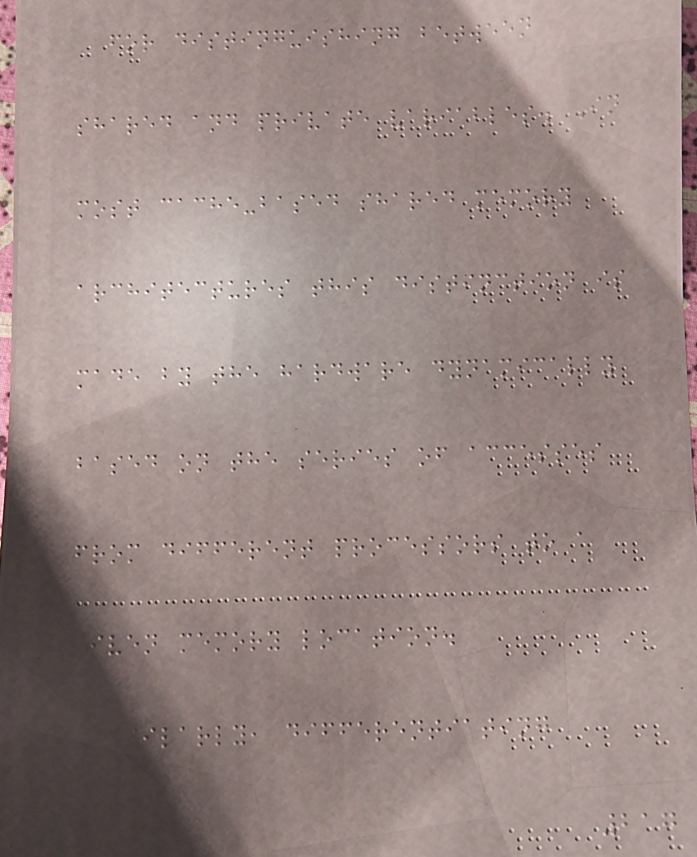for distinguishing between
shared and private variables. In
most cache-based shared memory
architectures this distinction is
made by the hardware dynamically
based on the series of accesses
from different processors to a
given memory location.
Similarly, differentiating
217
